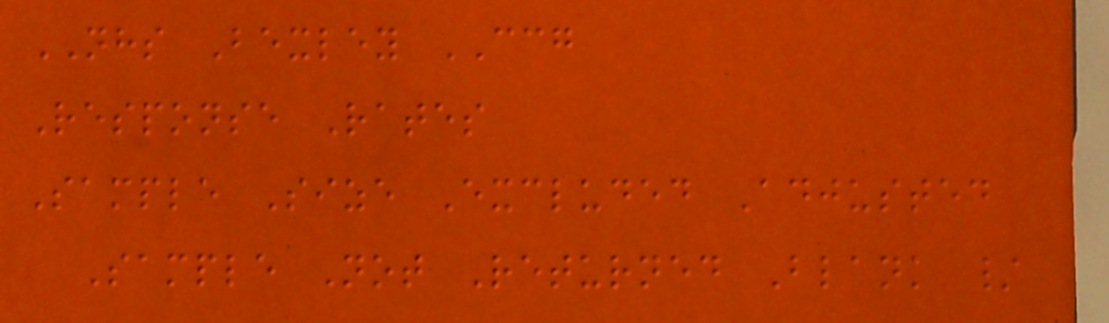NHS Bexley CCG
Response Rates
Sample Size Excluded Adjusted
Sample Not Returned Blank /
